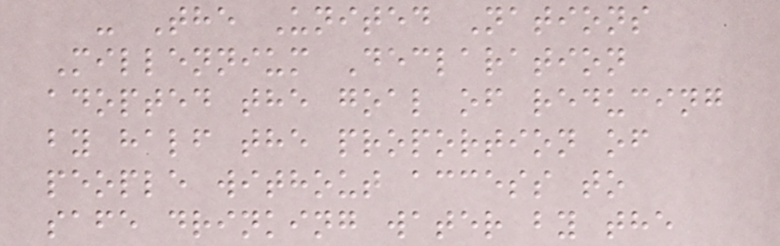- The United Nations
Millennium Declaration
adopted the goal of reducing
by half the proportion of
people without access to
safe drinking water by the
